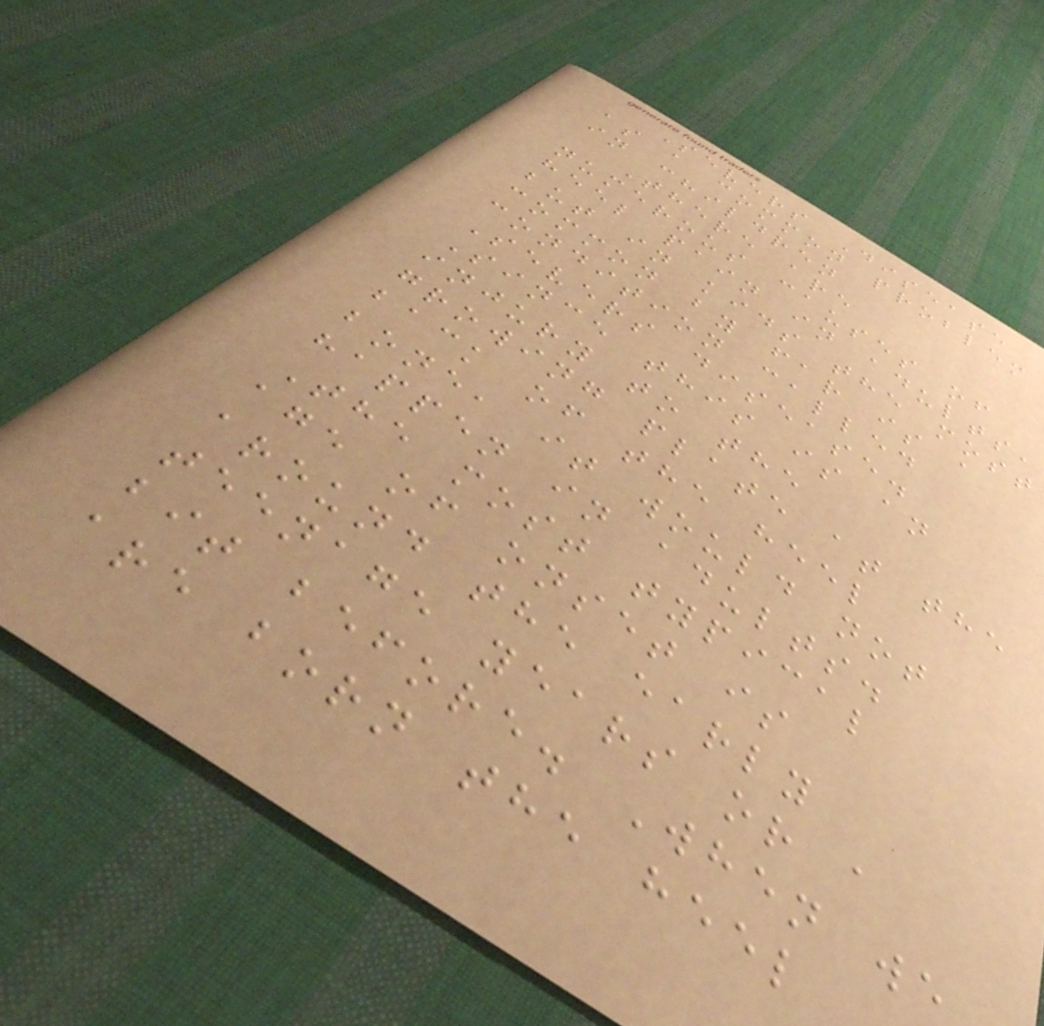Severs Disease
as a common problem
in children
There are
numerous causes of
heel pain in adults,
but in kids the most
common by far is a
condition called
Severs disease.
Since this is an
injury to the
growing plate at the
back of the heel
bone, it would not
happen in adults.
The most typical
age of onset is
around the early
teenage years or a
bit before. When we
are born the heel
